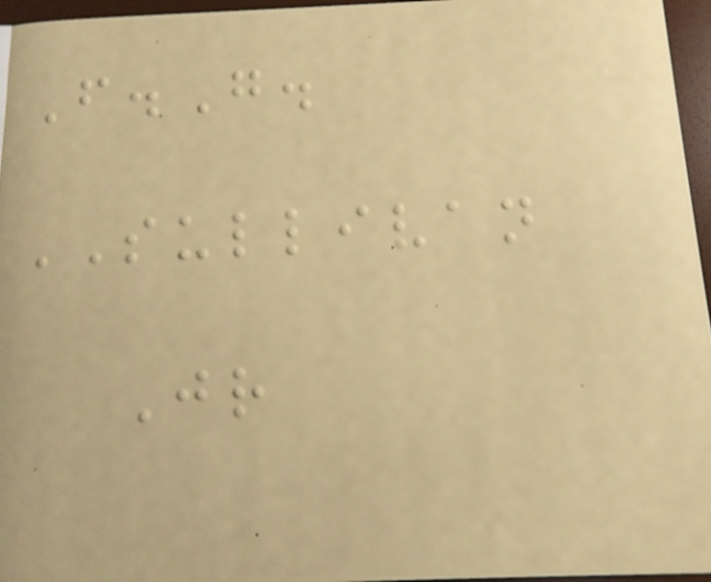F.G.
SULLIVAN
Jr
